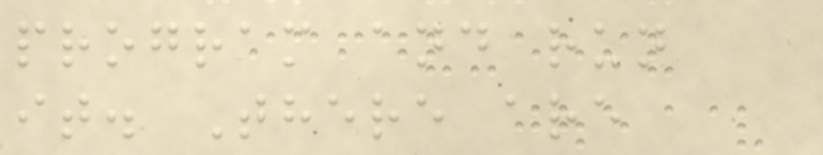program and run
it. There are
